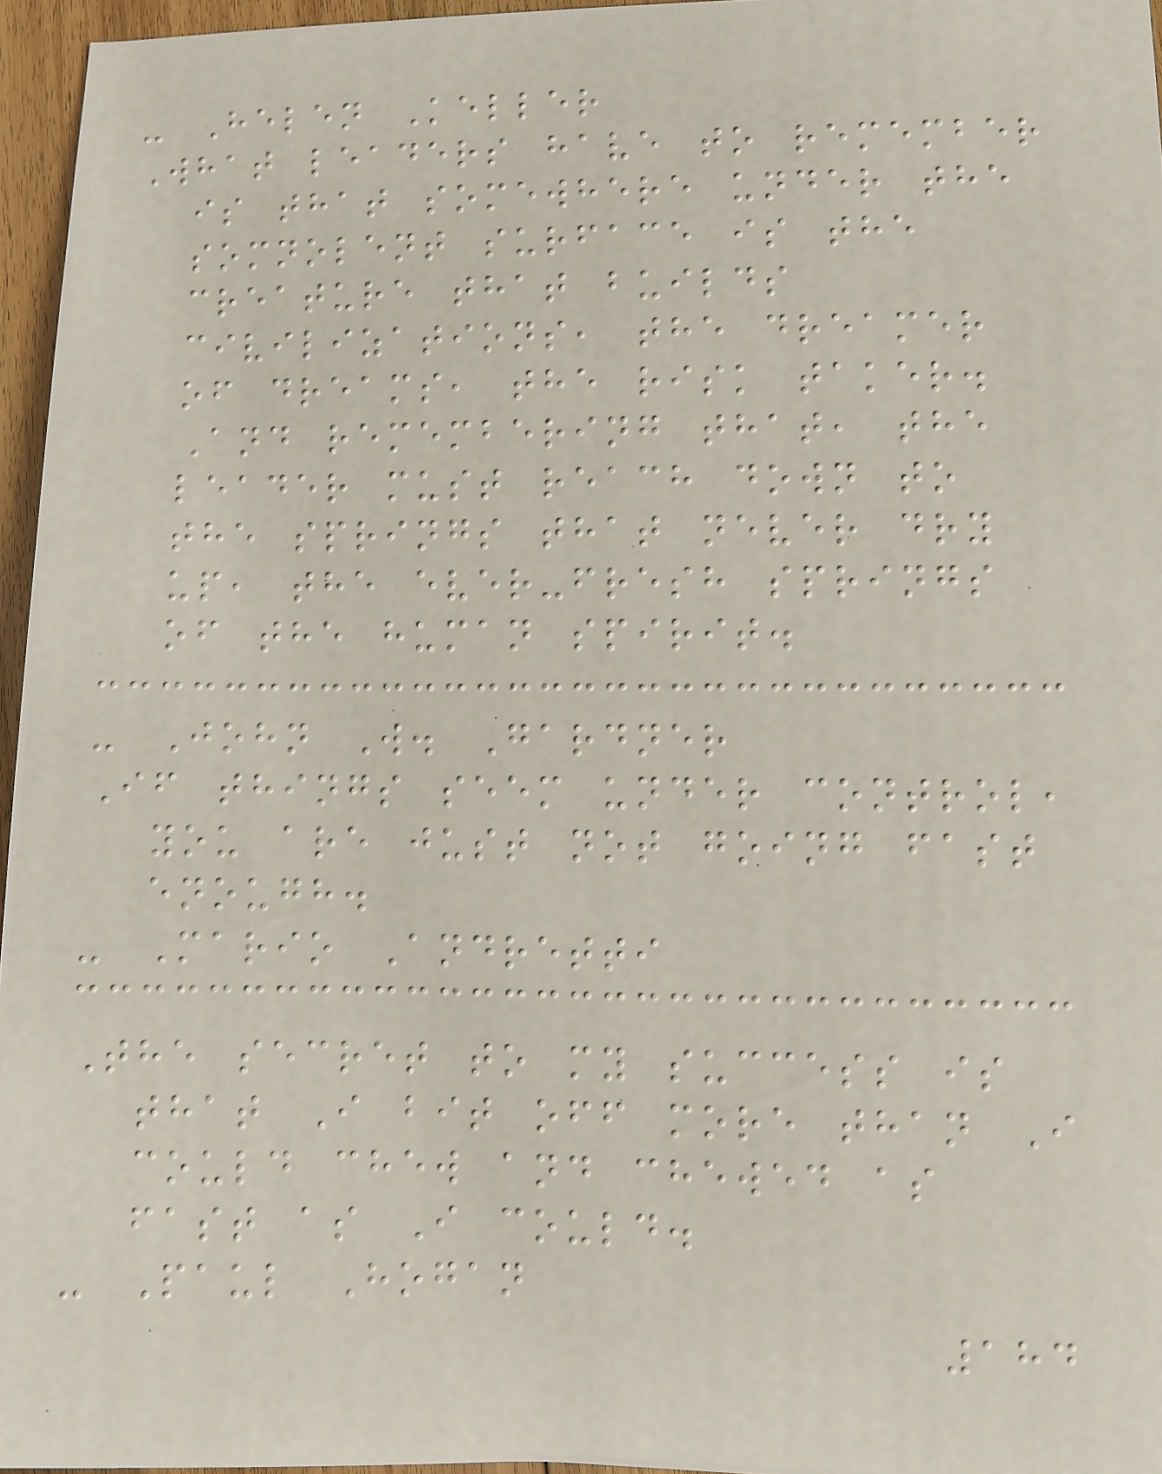- Helen Keller
What leaders have to remember
is that somewhere under the
somnolent surface is the
creature that builds
civilizations, the dreamer
of dreams, the risk taker.
And remembering that, the
leader must reach down to
the springs that never dry
up, the ever-fresh springs
of the human spirit.
- John W. Gardner
If things seem under control,
you are just not going fast
enough.
- Mario Andretti
The secret to my success is
that I bit off more than I
could chew and chewed as
fast as I could.
- Paul Hogan
184
